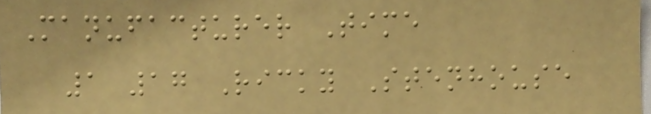Manufacturer Time
1 17 Ricky Stenhouse
